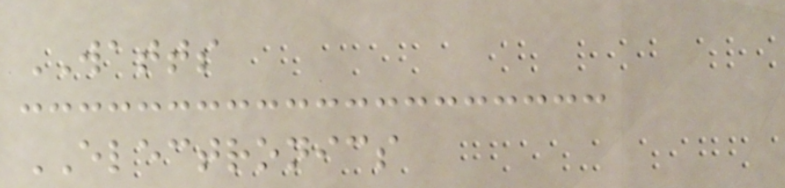WATTS
ELECTRONICS
